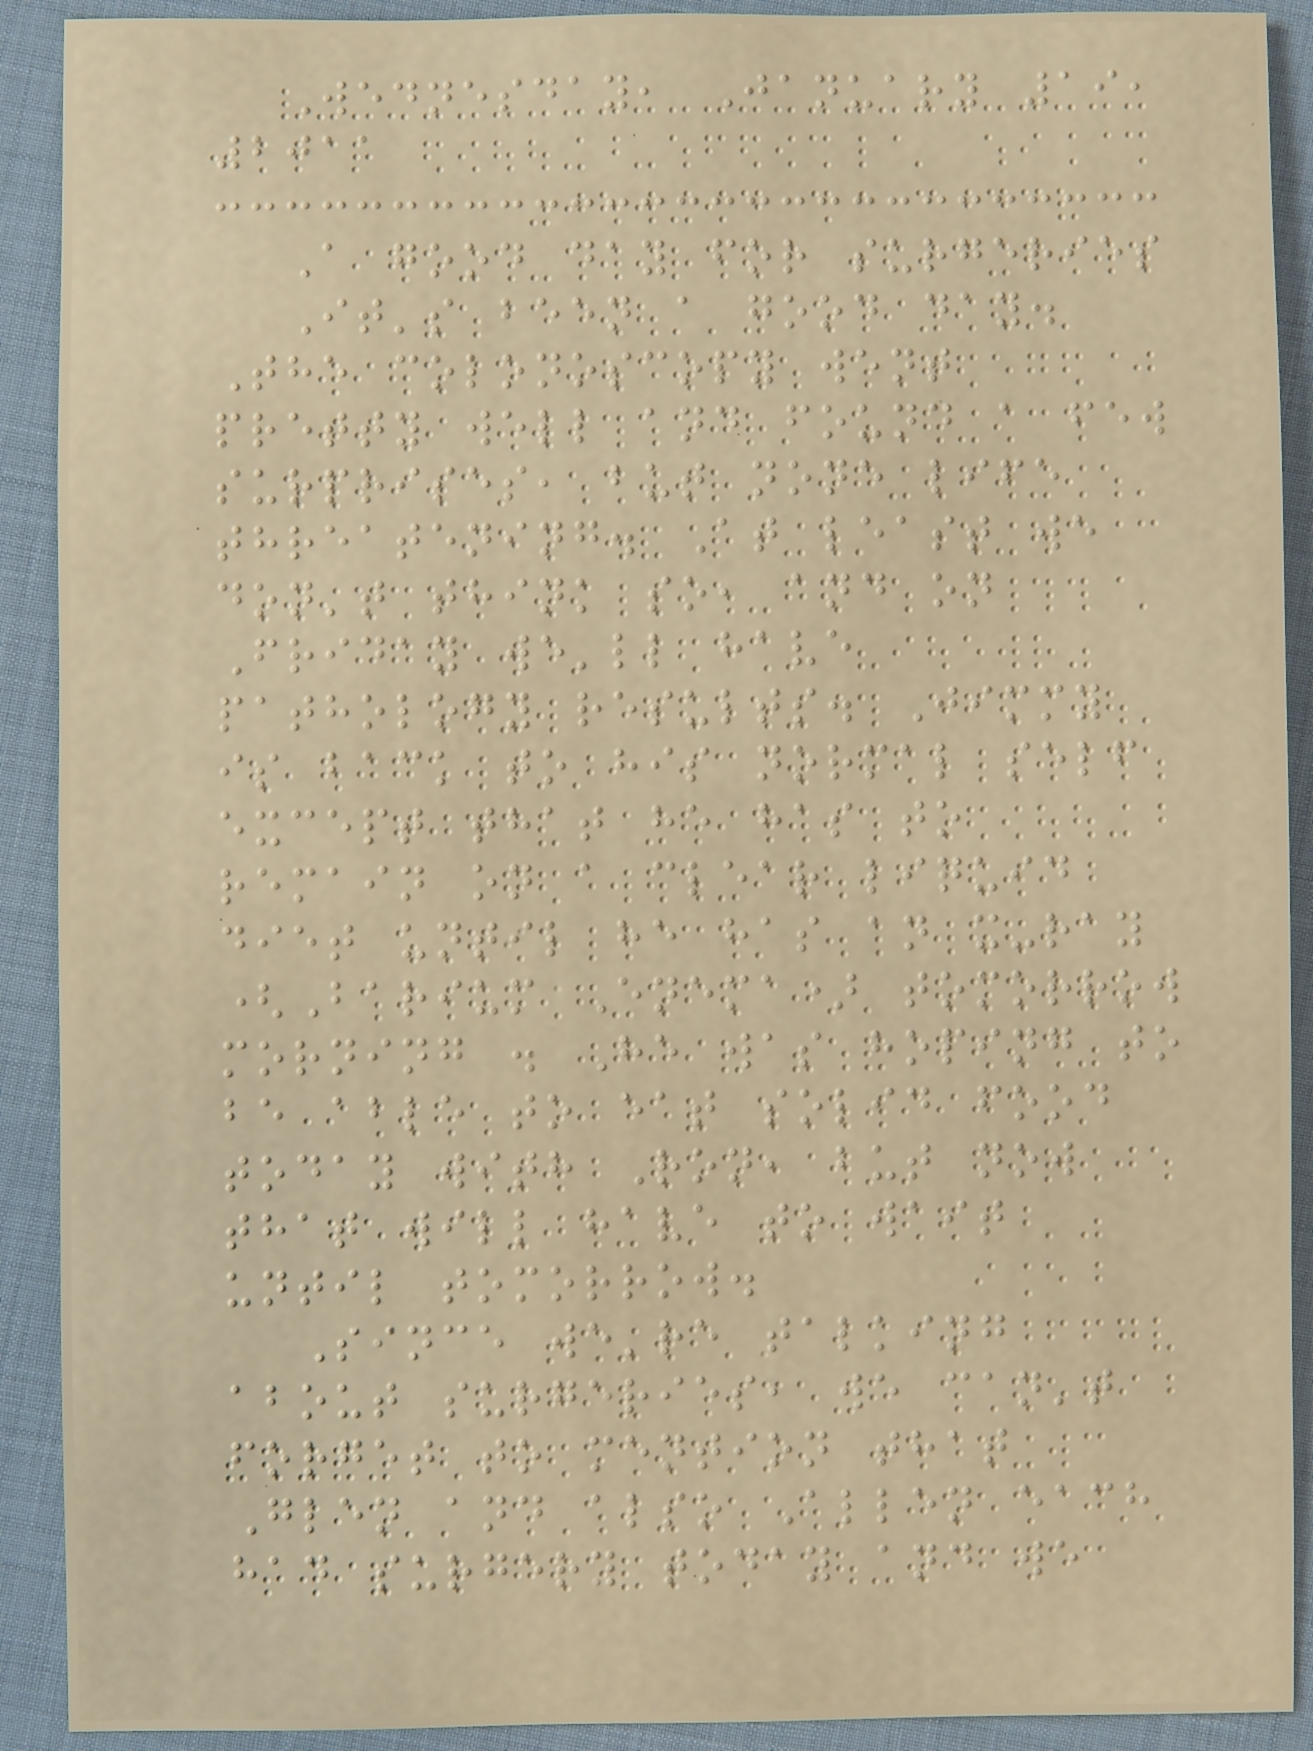Wednesday, January 19,
2011
A good day for surgeries
It's been a good day.
The colonoscopy went
pretty well and found a few
surprises, but none life
threatening. At least we
don't think so, and on
Friday we'll have
pathology results. Jimmy
is back to his normal self
except that he has to
remain on a clear liquid
diet until he has an x-ray
(Barium Enema) tomorrow
morning . He was hoping to
be able to eat solid food
today with Ron, but now
that will have to wait
until tomorrow.
Since we're talking
about surgeries, we can't
forget to mention that
Glen and also Allen each
had surgery today and we
